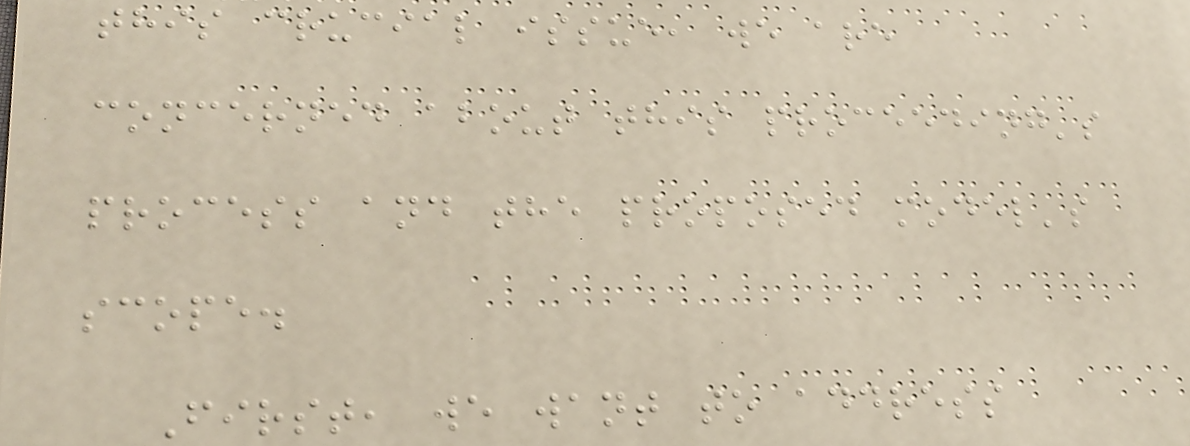this crucial issue, we are
concerned about this proceeding's
process and the proposed model's
scope.
First, we want to address
